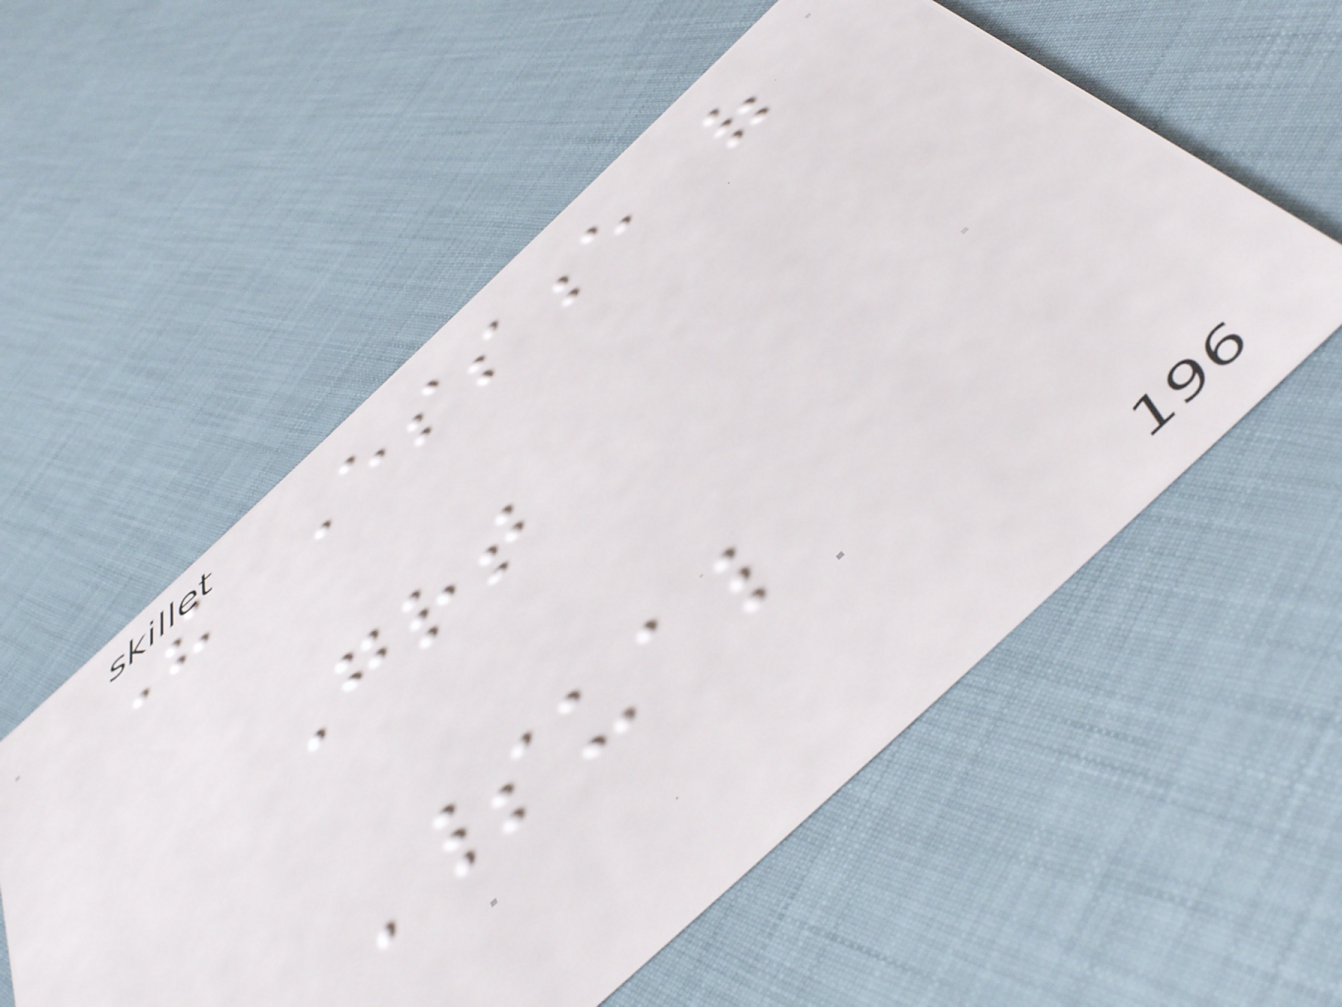The Essence of
Great
Spiritual
